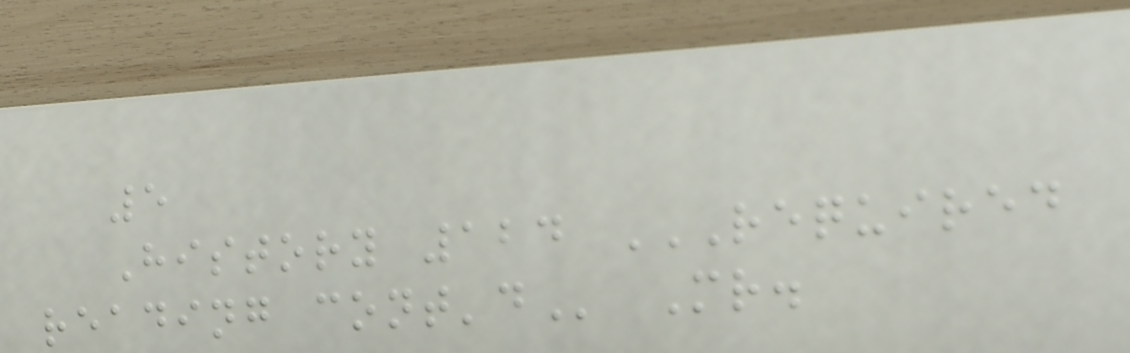5
History 124 REQUIRED
READING CONT'D Mr.
